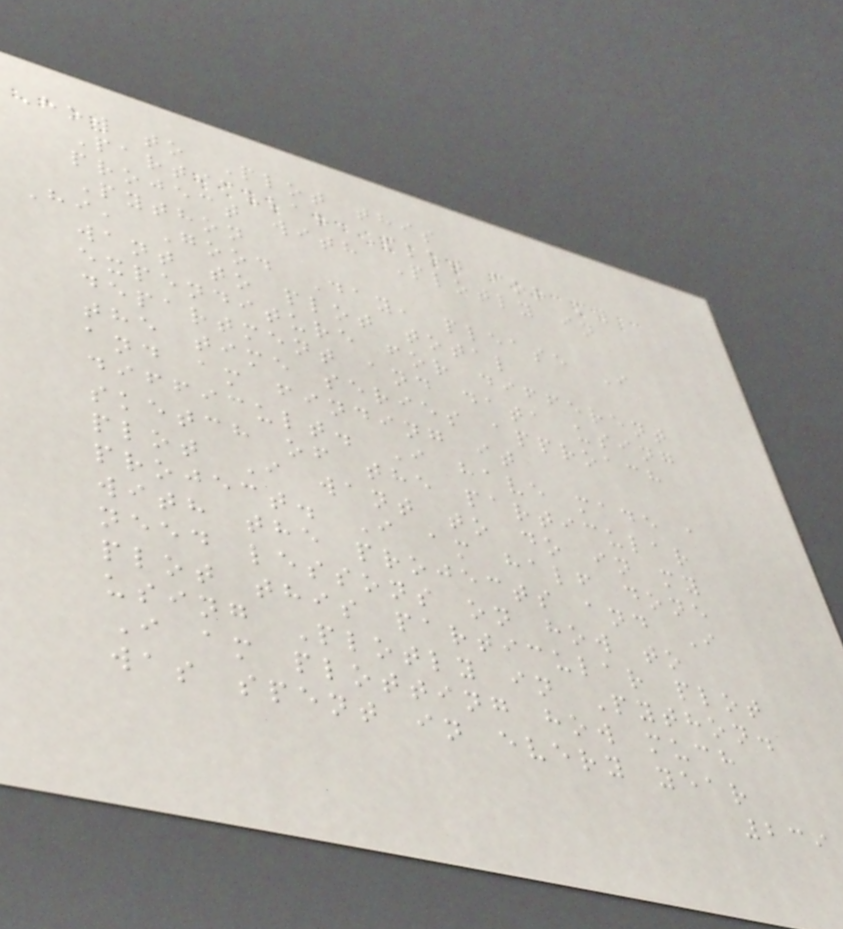How to Plot this
Particular Plot for my
project with Plotly in
Python
Hi, Good Day, please I
want to plot total
expenditure for different
department and data using
the time series approach
and am finding it
difficult. I have made a
sketch of the particular
plot I want to do in my
project. I am half done
with the projects and I
need lessons on how to
plot this particular plot
using Plotly in Python.
I am plotting how much
was spent in every year
239
